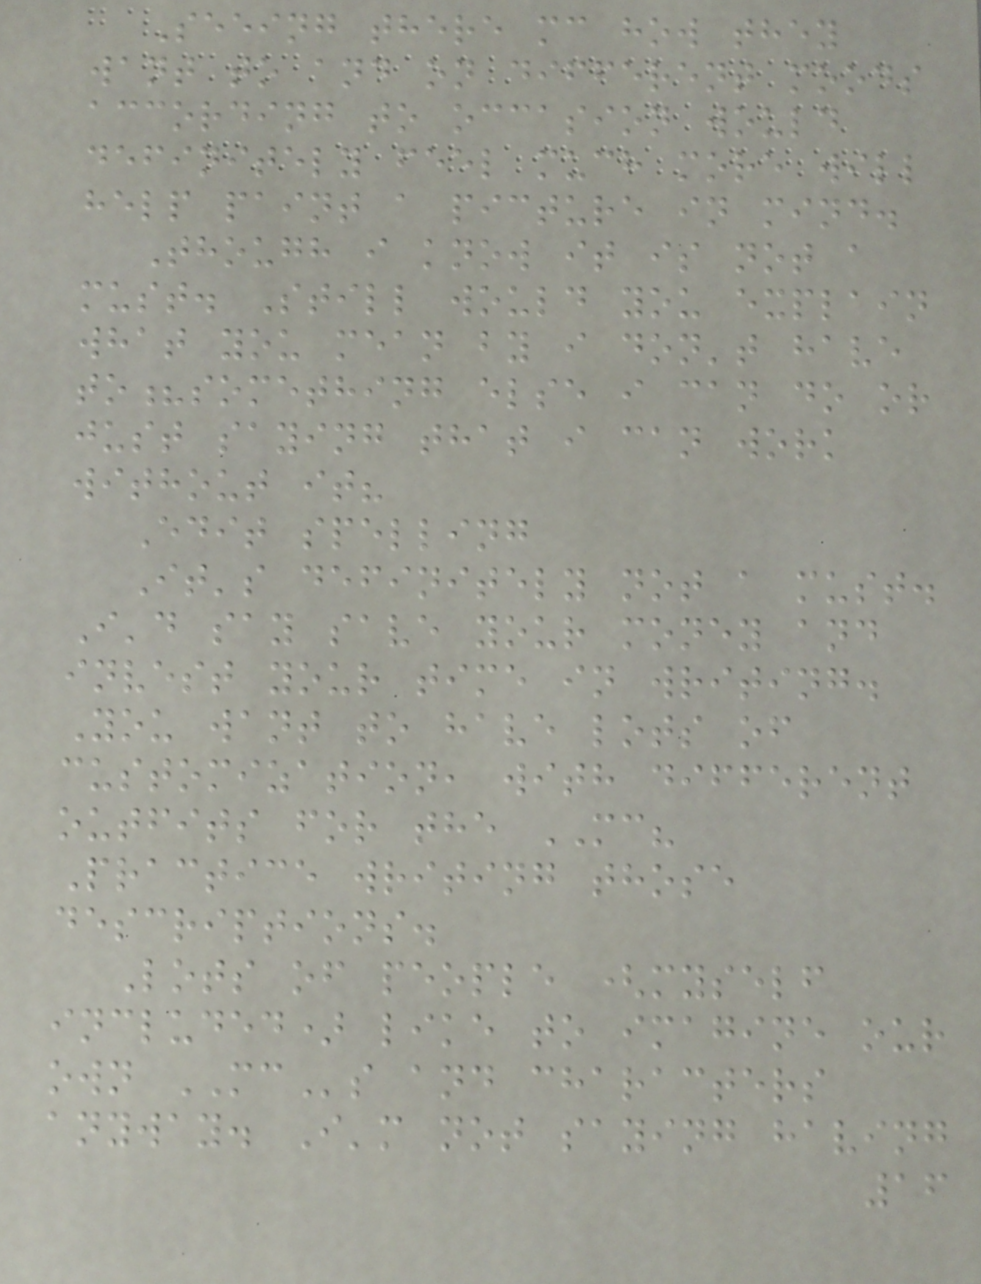Seeing there mc how they
want to and on different moods
according to occasion would
definitely feel much more will
help paint a picture in mind.
Though i know it is not a
must. Still would you explain
what you mean by i don't have
to?something else i can do or
just saying that i can work
without it?
Edit spelling
It's definitely not a must.
I'd say save your money and
invest your time in writing.
You want to have lots of
customization, with different
outfits for the MC?
Practice writing those
descriptions.
Lots of people (myself
included) like to imagine our
own MCs and characters
anyway. I'm not saying having
16
